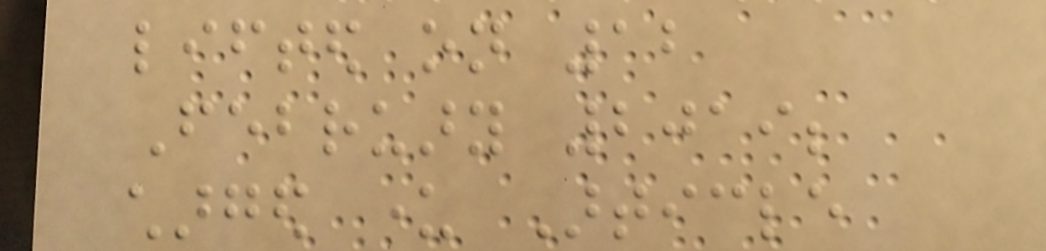lifted on 12
February 2019;
charged under Article
